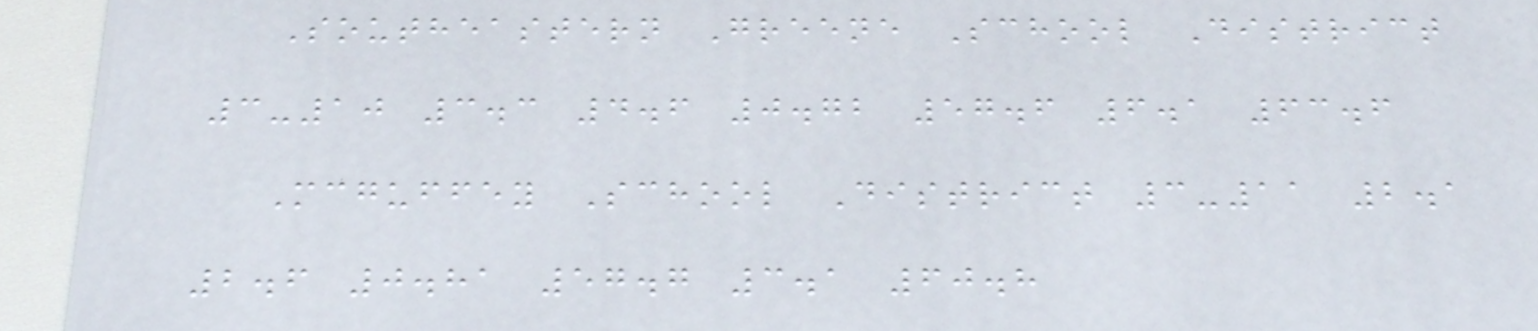Southeastern Greene School District
3-10 3.3 4.6 0.72 57.6 6.1 63.6
Mcguffey School District 3-11 2.1
2.6 0.81 57.7 3.1 60.8
